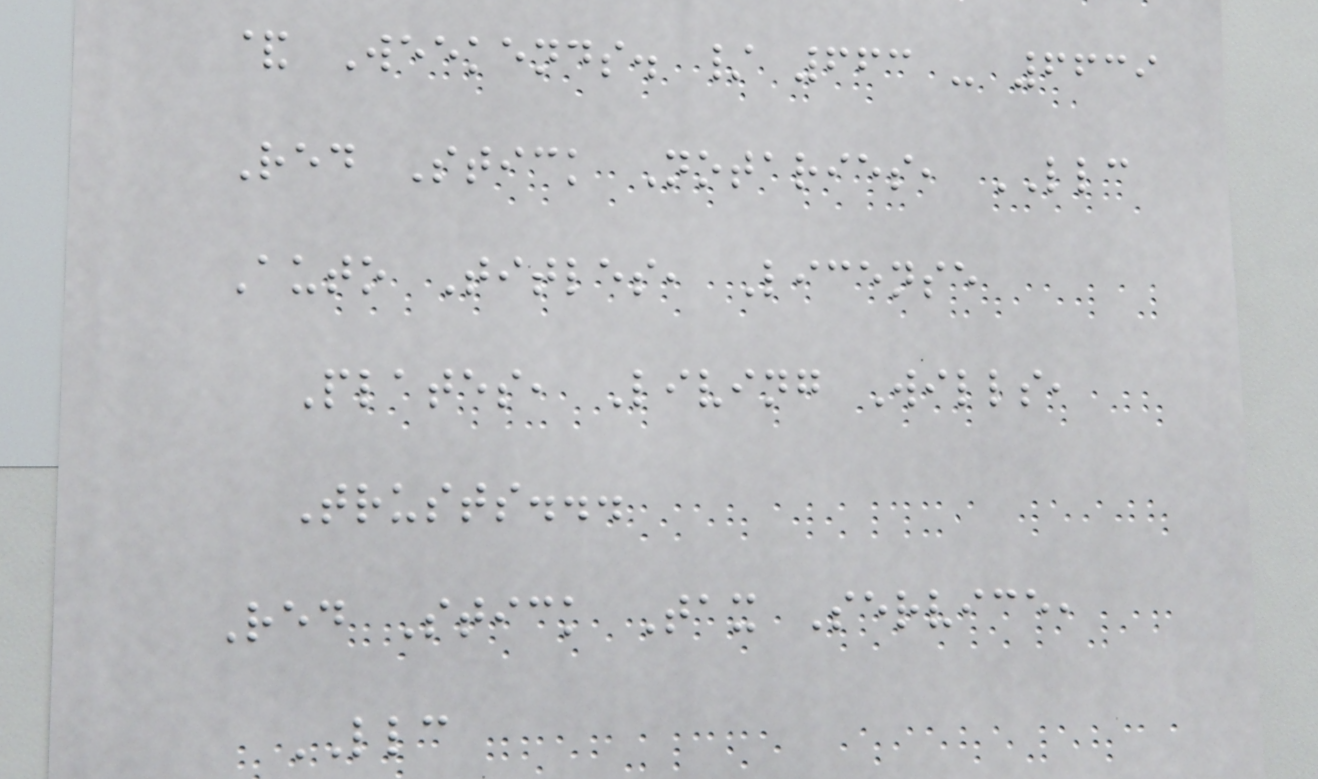& Weekends. / 663 - 6639
Red Stick Notaries, LLC
Auto Titles, License
Plates, Living Wills,
Trusts...
Red Stick Tax Service,
LLC
